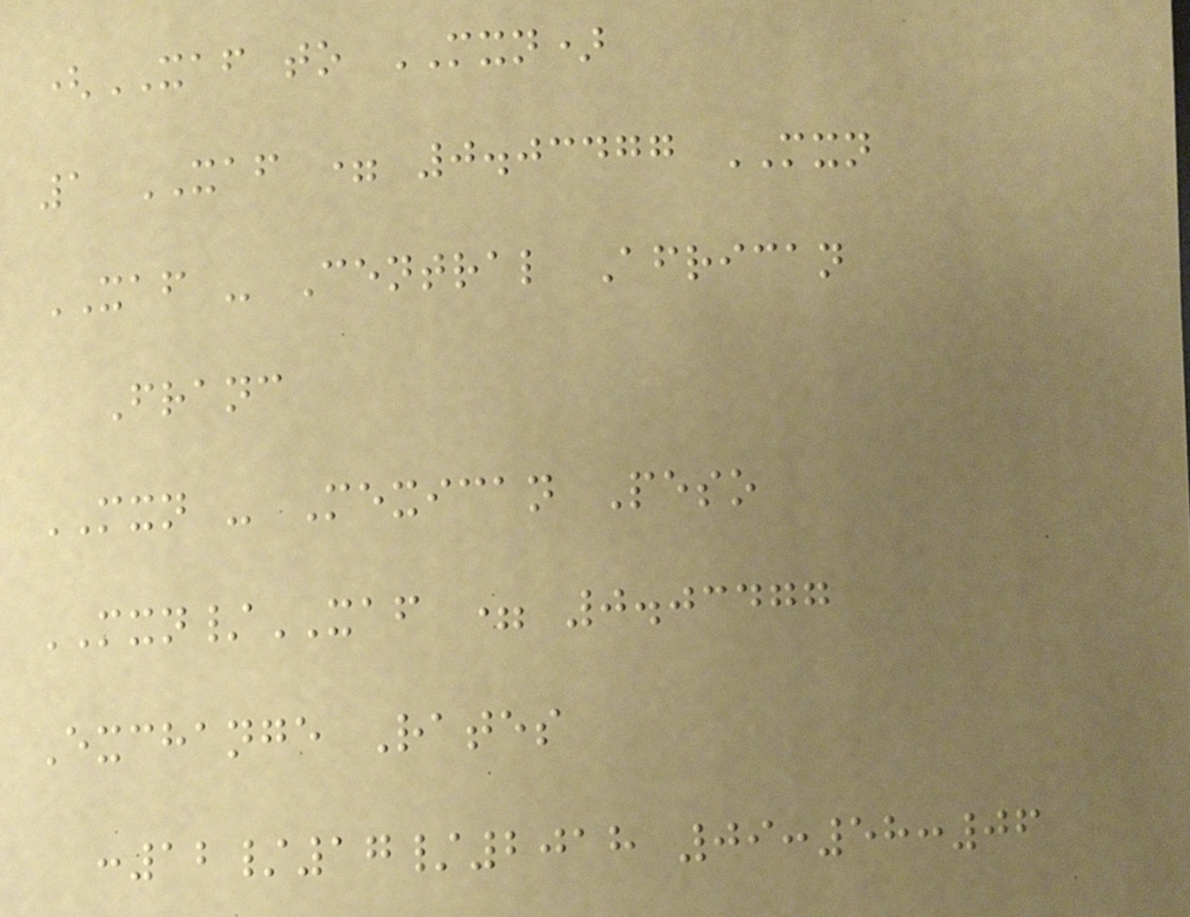(XAF to MXN)
1 XAF = 0.03477 MXN
XAF - Central African
Franc
MXN - Mexican Peso
MXN/XAF = 0.03477
Exchange Rates
:12/17/2018 09:58:06
